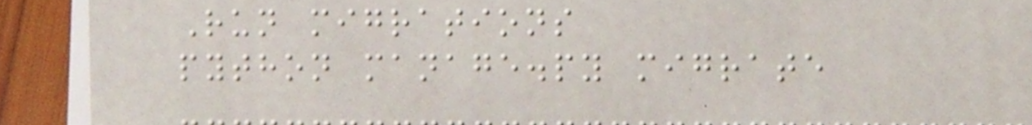Run migrations
python manage.py migrate
